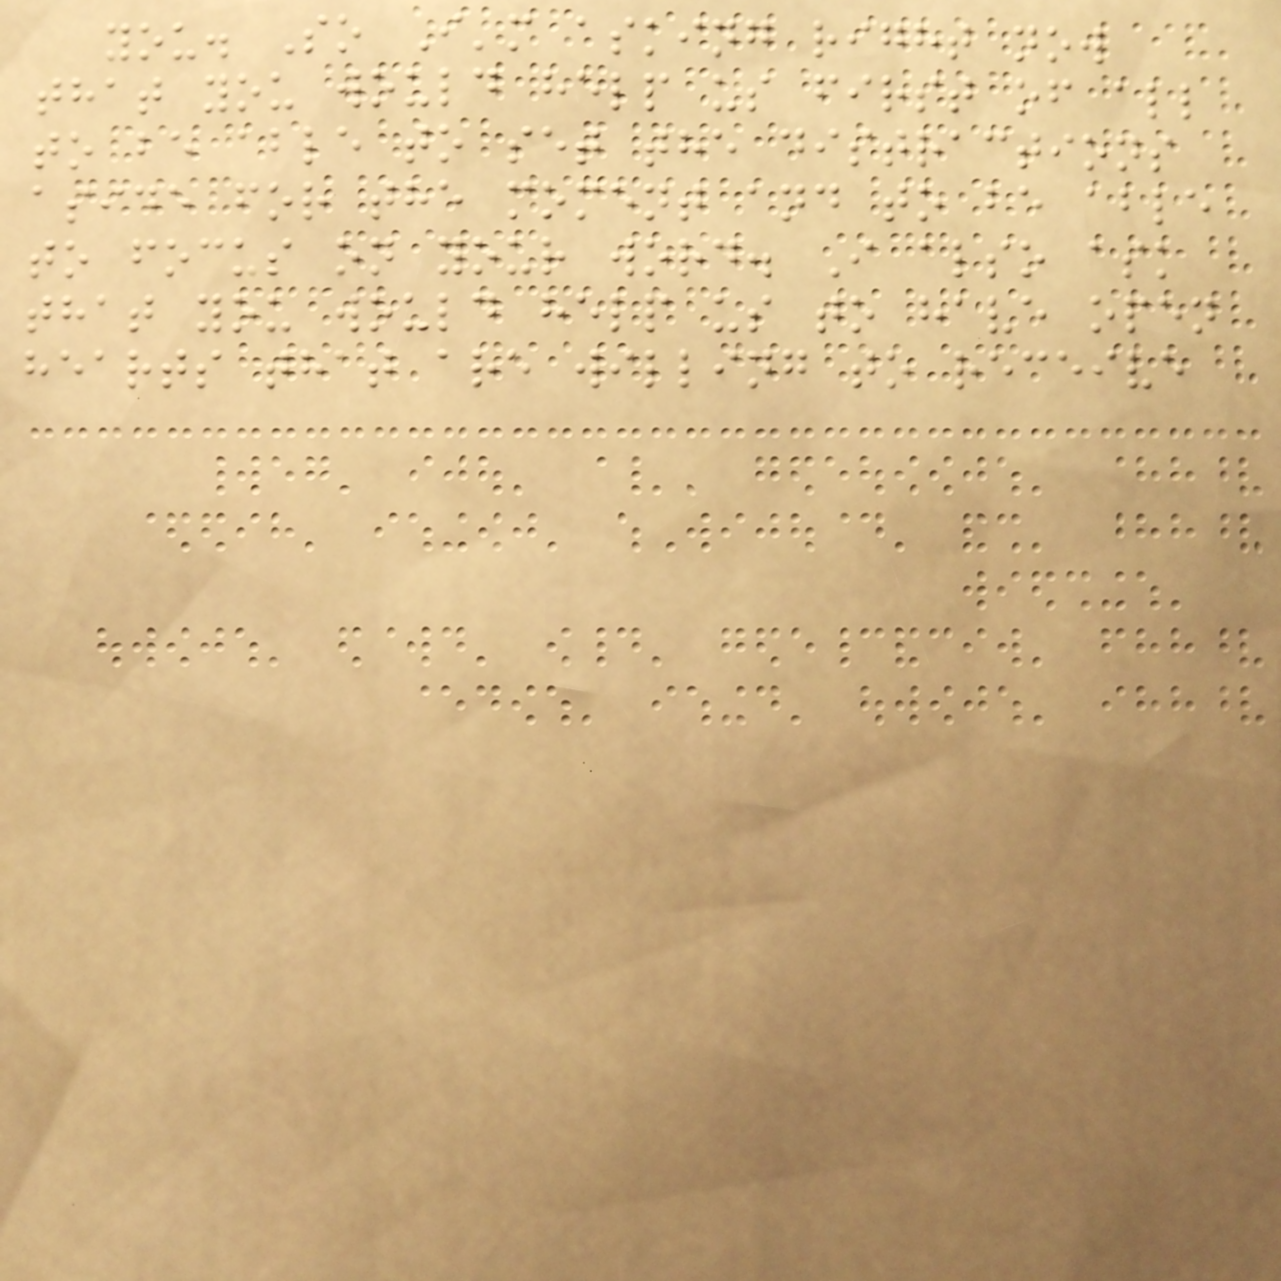you. So I'm asking right now
that you would help us first of all
to be able to set the distractions
aside for the moment and to be able
to focus on your word. I also ask
that you would help us to have open
hearts that are willing to receive
